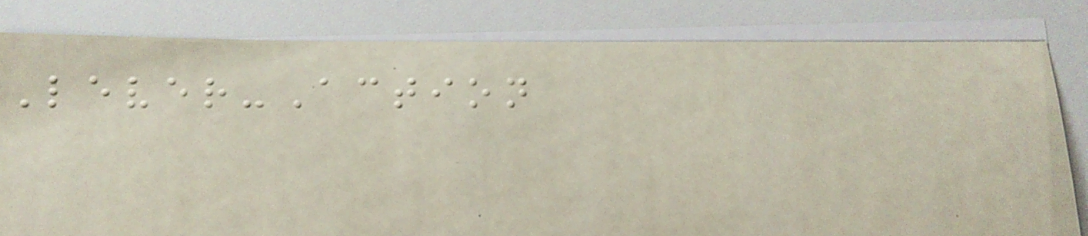Lever-Action
